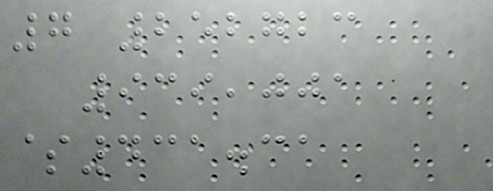7 252723
939,001
$431.31
